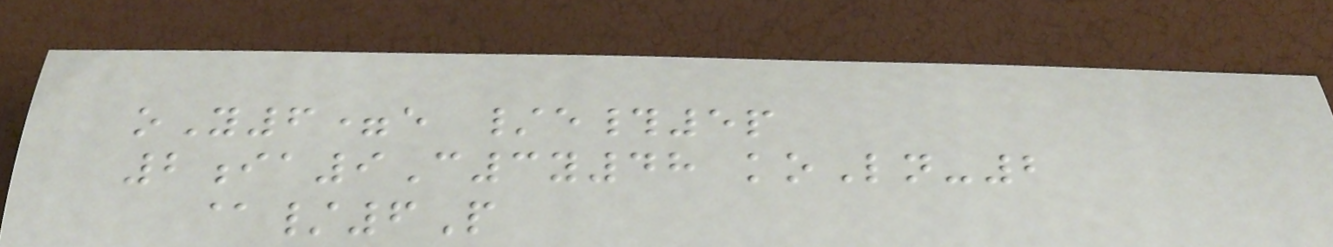oY6=e /e#5p
2ia9C3y48 koLn-2
@/6P
